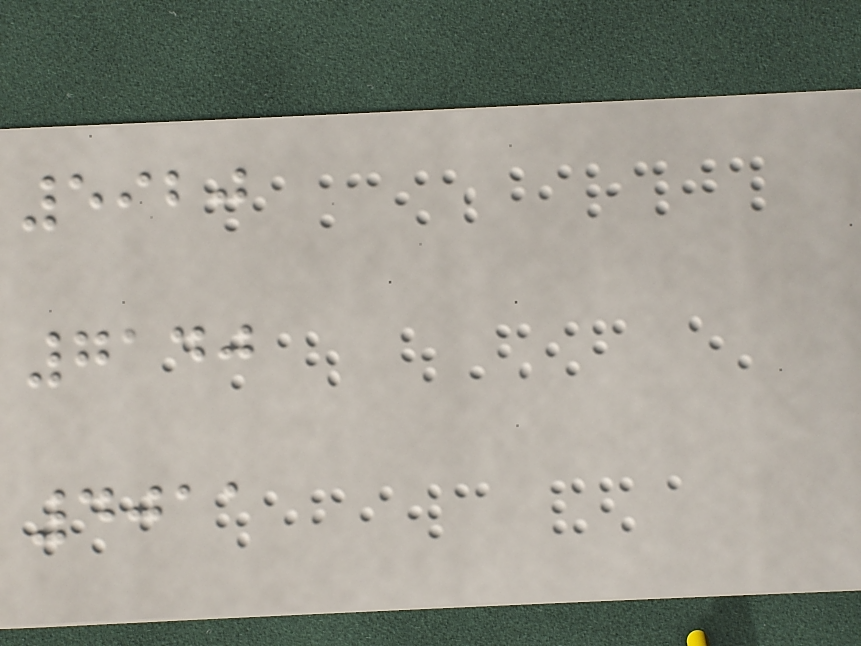5920
7140
4011
